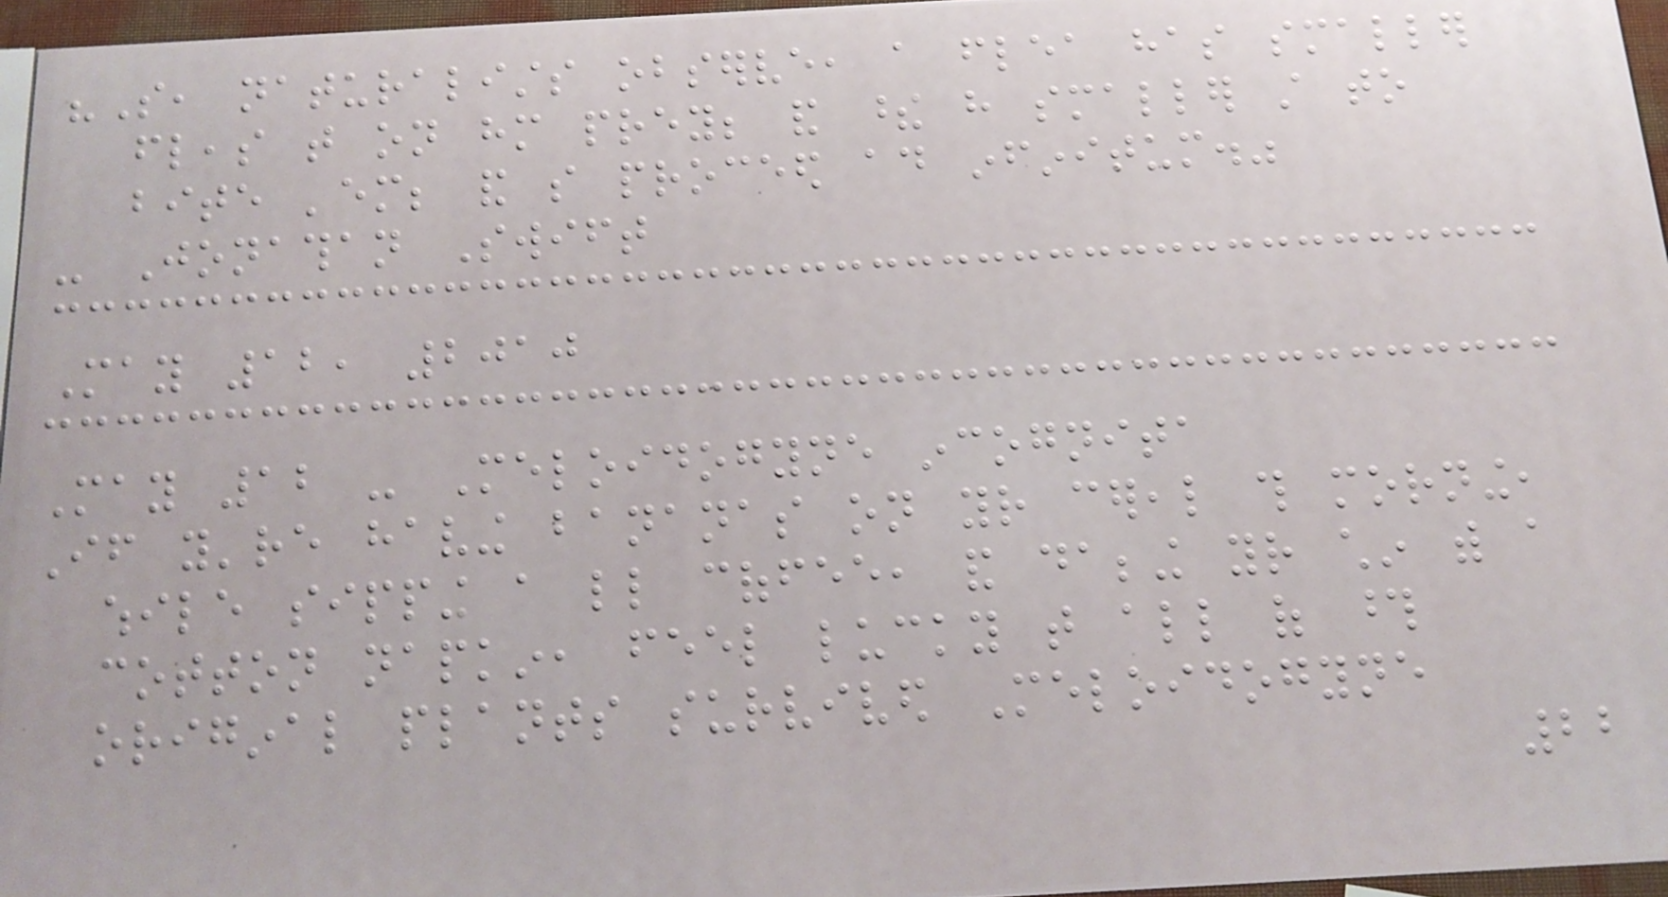"So, naturalists observe, a flea has smaller
fleas that on him prey; and these have smaller still to
bite 'em; and so proceed ad infinitum."
- Jonathan Swift
May 12, 2010
May 12 - Meloidogyne incognita
If you're having bananas on your cereal this morning,
while sipping a little coffee, and dabbing your chin with a
cotton napkin, feel lucky that all of those
original plants survived Meloidogyne
22
